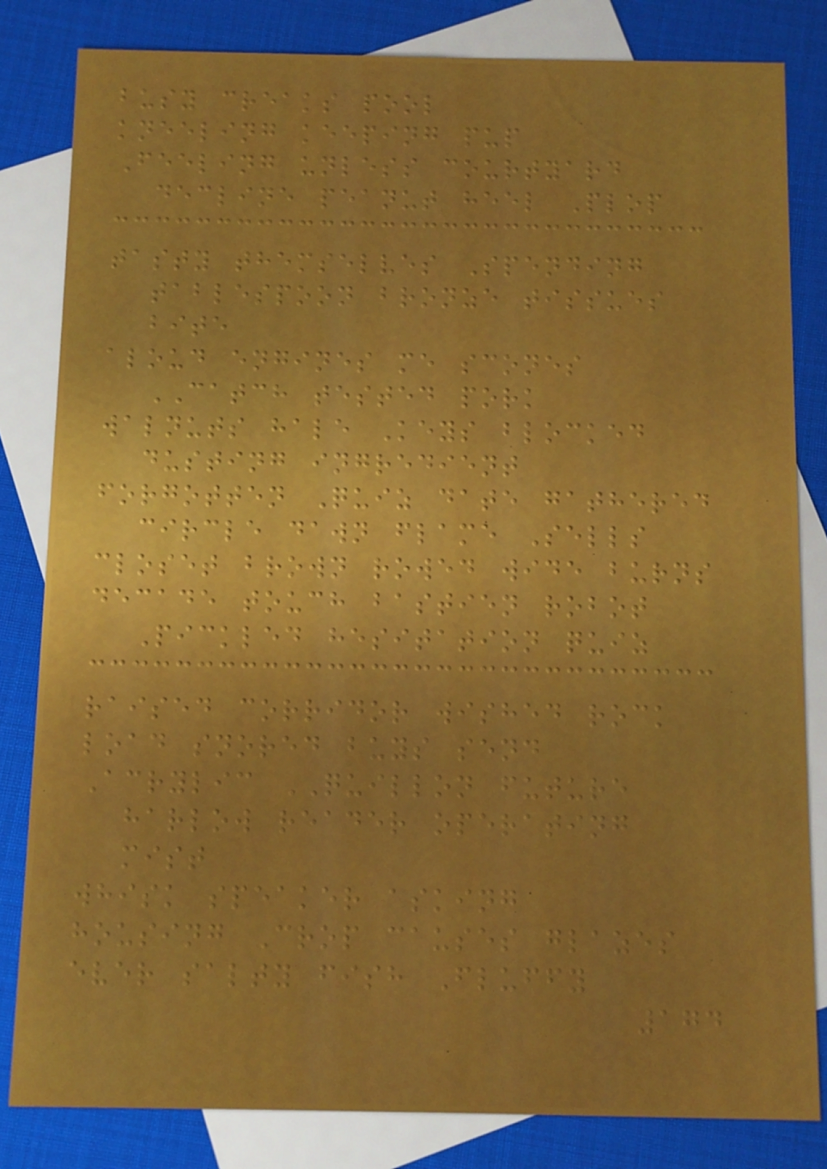busy creaks pool
kneeling keeping pup
Feeling unless courtyard
decline peanut heel Plop
tasty themselves Spending
tablespoon bronze tissues
bite
aloud engines me scones
CATCH tested pork
walnuts hale Keys blocked
dusting ingredient
forgotten Quiz date gathered
circle dawn flame Sells
closet brown rowed wide burns
decade touch bastien robot
Pickled hesitation quiz
raised corridor wished rock
load snored buys send
Acrylic QUILLON future
harlow reader operating
mist
whisk speaker asking
housing Crop causes glazes
ever salty fish Fluffy
174
